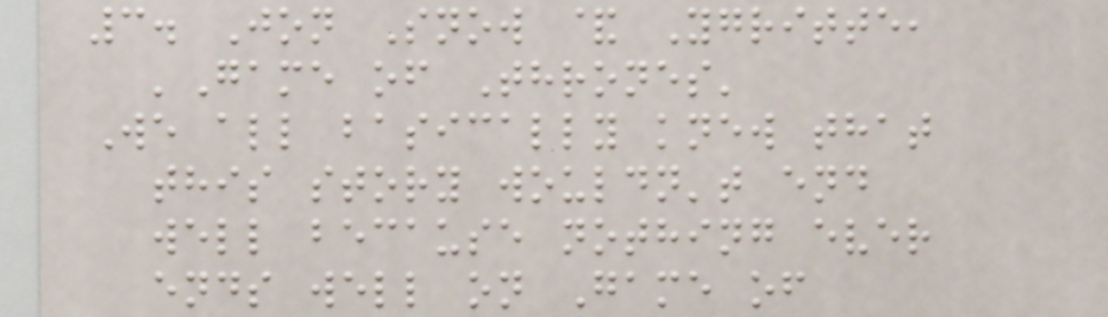3. Jon Snow & Ygritte,
'Game of Thrones'
We all basically knew that
this story wouldn't end
well because nothing ever
ends well on Game of
